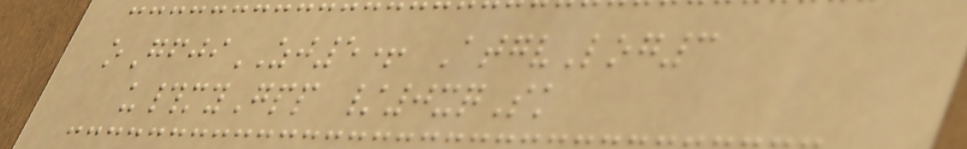oGfjiZJ5+ AtgvLog3
u#myGpp /0xqSk
